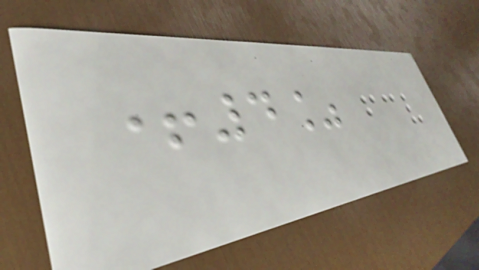+4%
